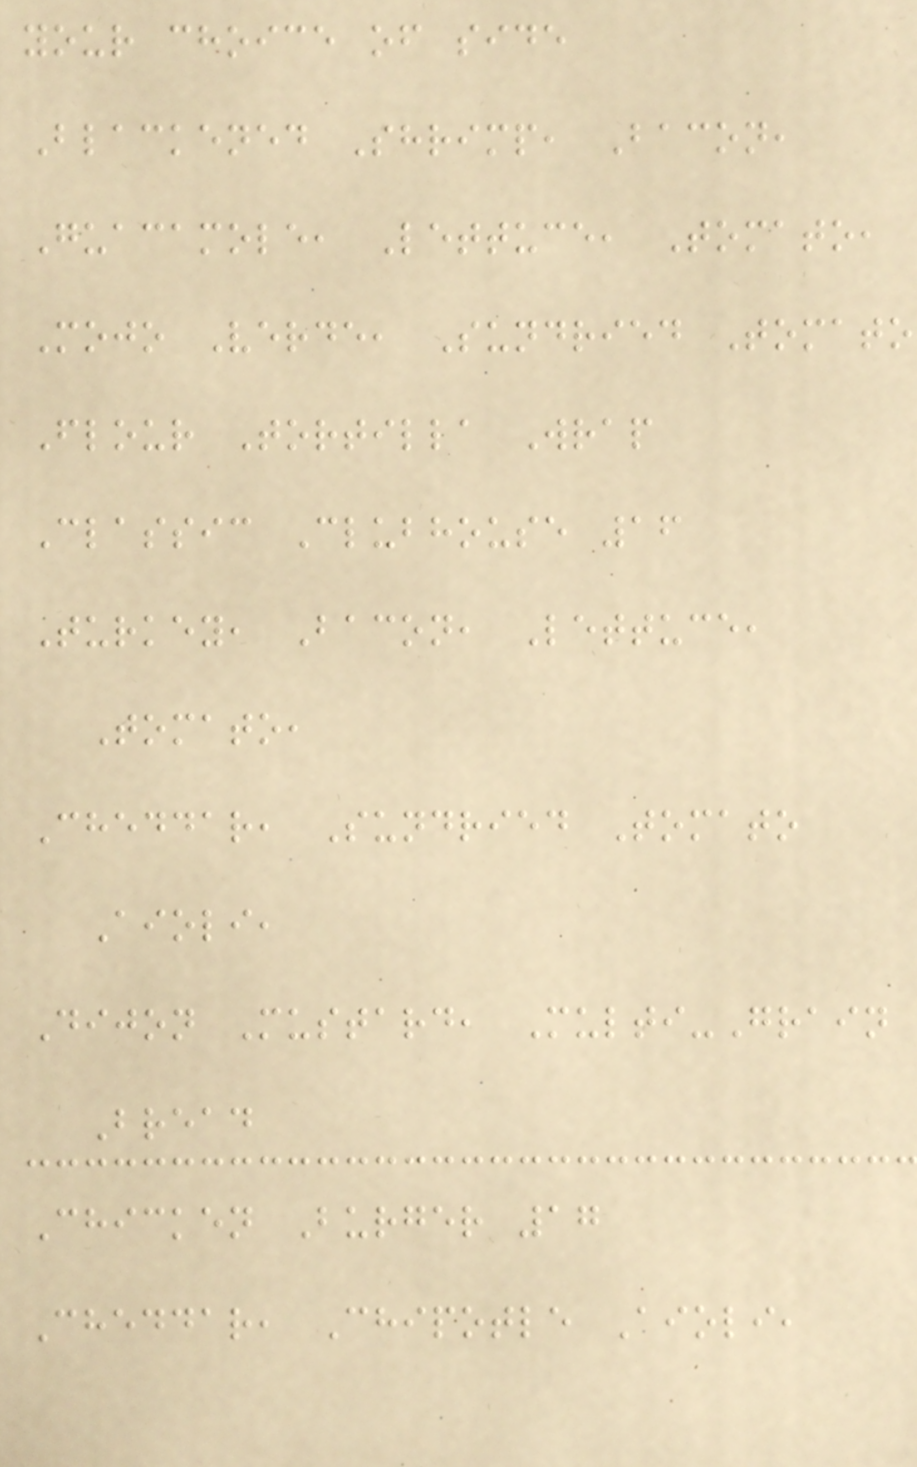your choice of side
Blackened Shrimp, Bacon,
Guacamole, Lettuce, Tomato,
Mojo Verde, Sundried Tomato
Flour Tortilla Wrap
Classic Clubhouse 16
Turkey, Bacon, Lettuce,
Tomato,
Cheddar, Sundried Tomato
Aioli,
Dijon Mustard, Multi-Grain
Bread
Chicken Burger 17
Cheddar, Chipotle Aioli,
